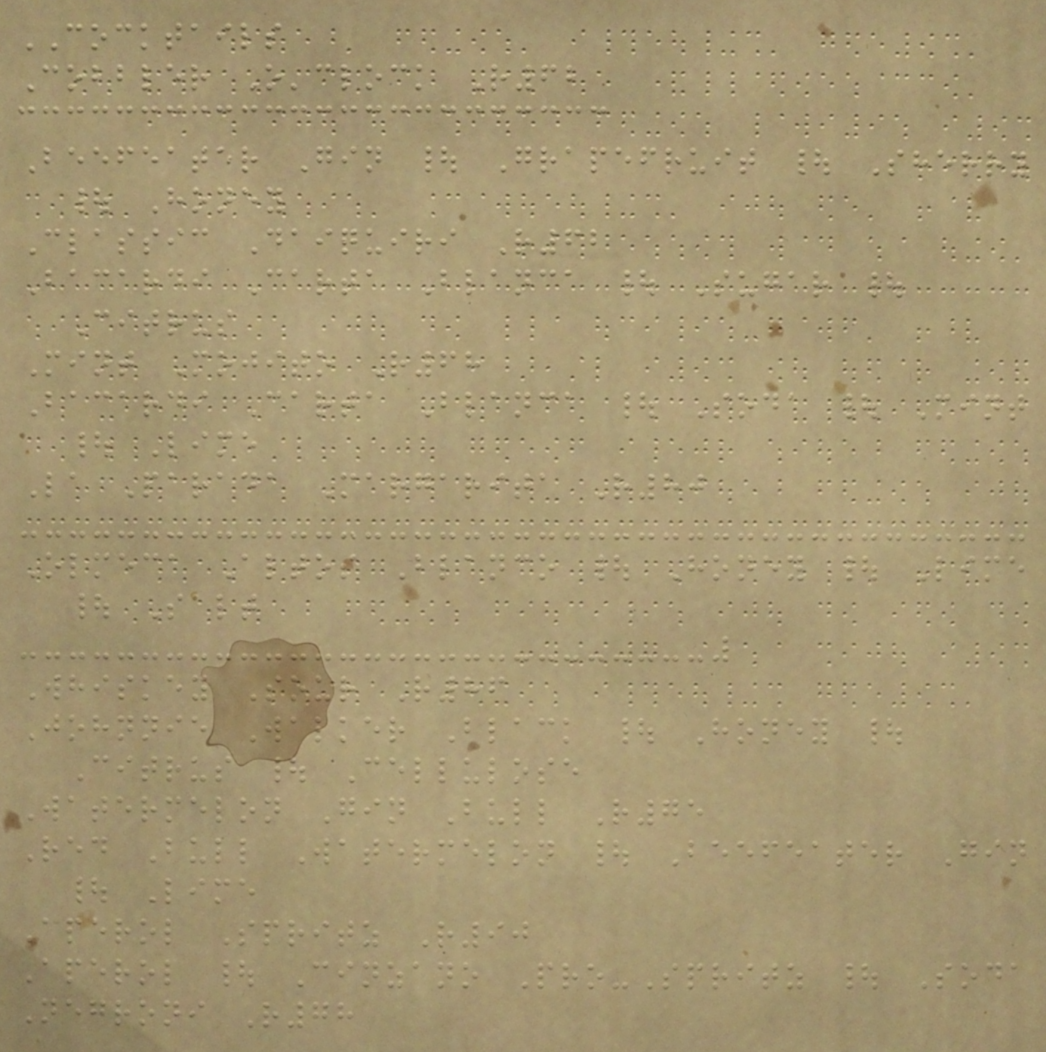COCKTAILS
Cobbler O'clock R62
Beefeater Gin | Grapefruit | Sherry
| Honey
Classic Daiquiri R62
Bacardi Carta Blanca | Sugar |
Citrus
Mint Mojito R68
Bacardi Carta Blanca | Soda | Mint
| Lime
La Parada Margarita R80
Olmeca Altos Blanco | Honey | Lime
| Salt
Whiskey Sour R86
Johnnie Walker Black | Honey |
Citrus | Cellulose
Watermelon Gin Bull R75
Red Bull Watermelon | Beefeater Gin
| Lime
Aperol Spritz R90
Aperol | Cinzano Pro-Spritz | Soda
Negroni R78
